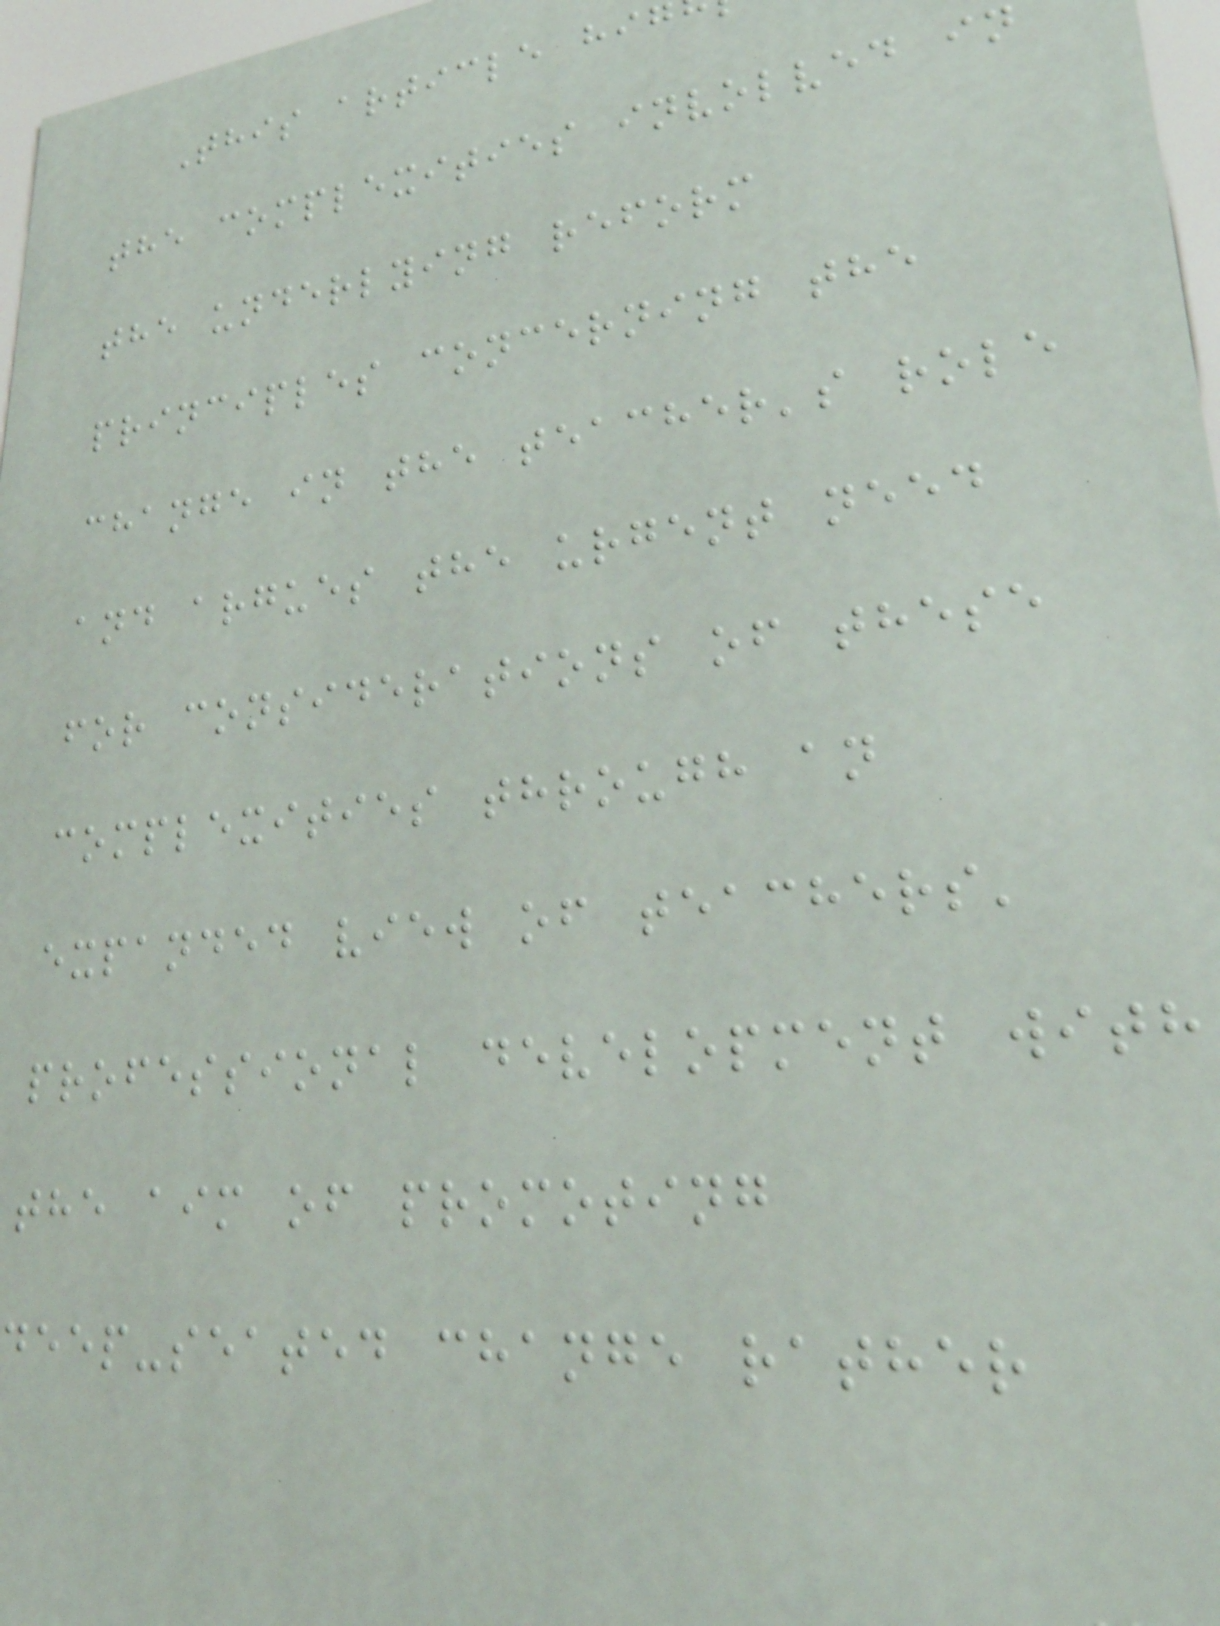This article hi
the complexities involved in
the underlying reform
principles concerning the
change in the teacher's role
and argues the urgent need
for considerations of these
complexities through an
expanded view of teachers'
professional development with
the aim of promoting
deep-seated change rather
